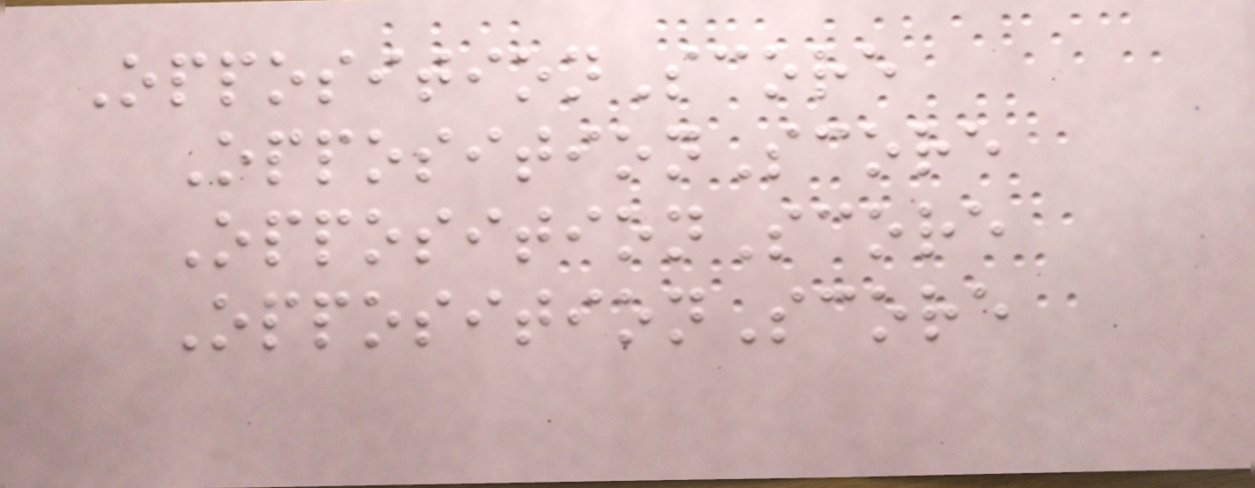OppositionScore
OppositionScore
OppositionScore
OppositionScore
